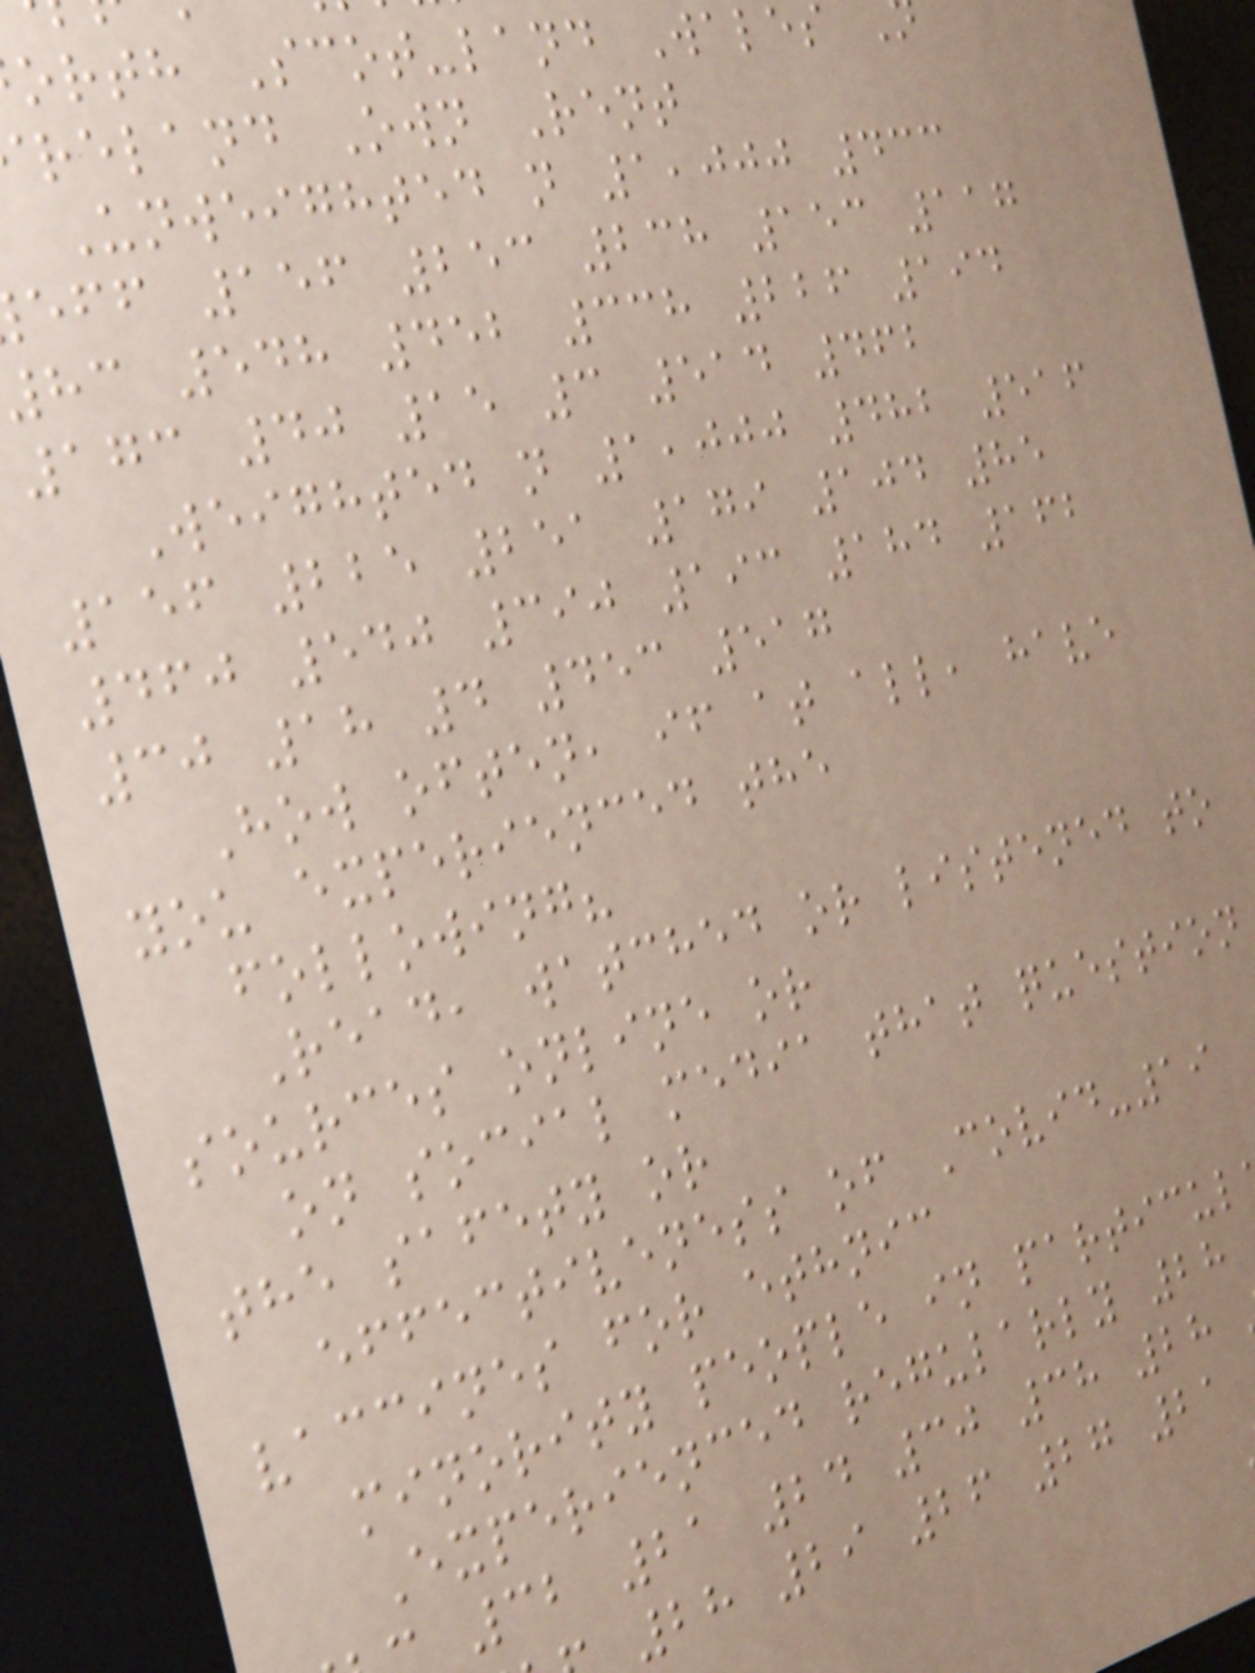orth Scot-land Wales
reland Own Rent
Unweighted n 1,000 433
eff 156 253 238 153 117
hc 548 452 338 226 194
173 40 15 3 514 462
Weighted n 1,000 482 516
156 225 251 179 104 85
460 540 390 193 184 162
30 18 4 453 517
How often, if at all, have
you experienced the
following?
Read, watched or listened to
sources online or
on social media that question
the safety or
effectiveness of Covid-19
vaccines for ethnic
minority people in particul
Experienced regularly 28
32 21 24 30 38 28
28 29 26 27 21
